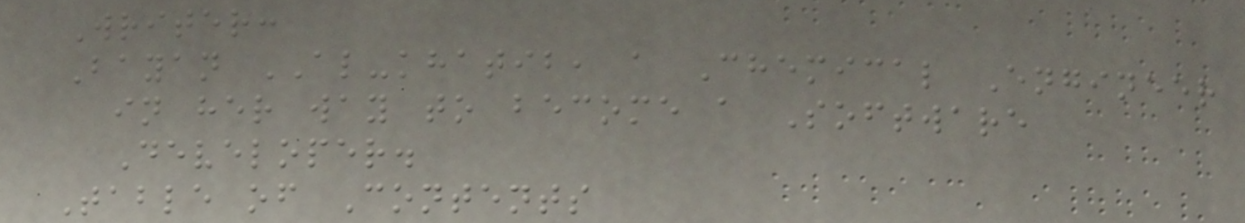Writer:
Bayan AL-khatib, a Chemical Engineer
in her way to become a Software
Developer.
Table of Contents
